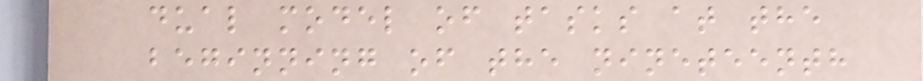dual model of tasks at the
beginning of the nineteenth
